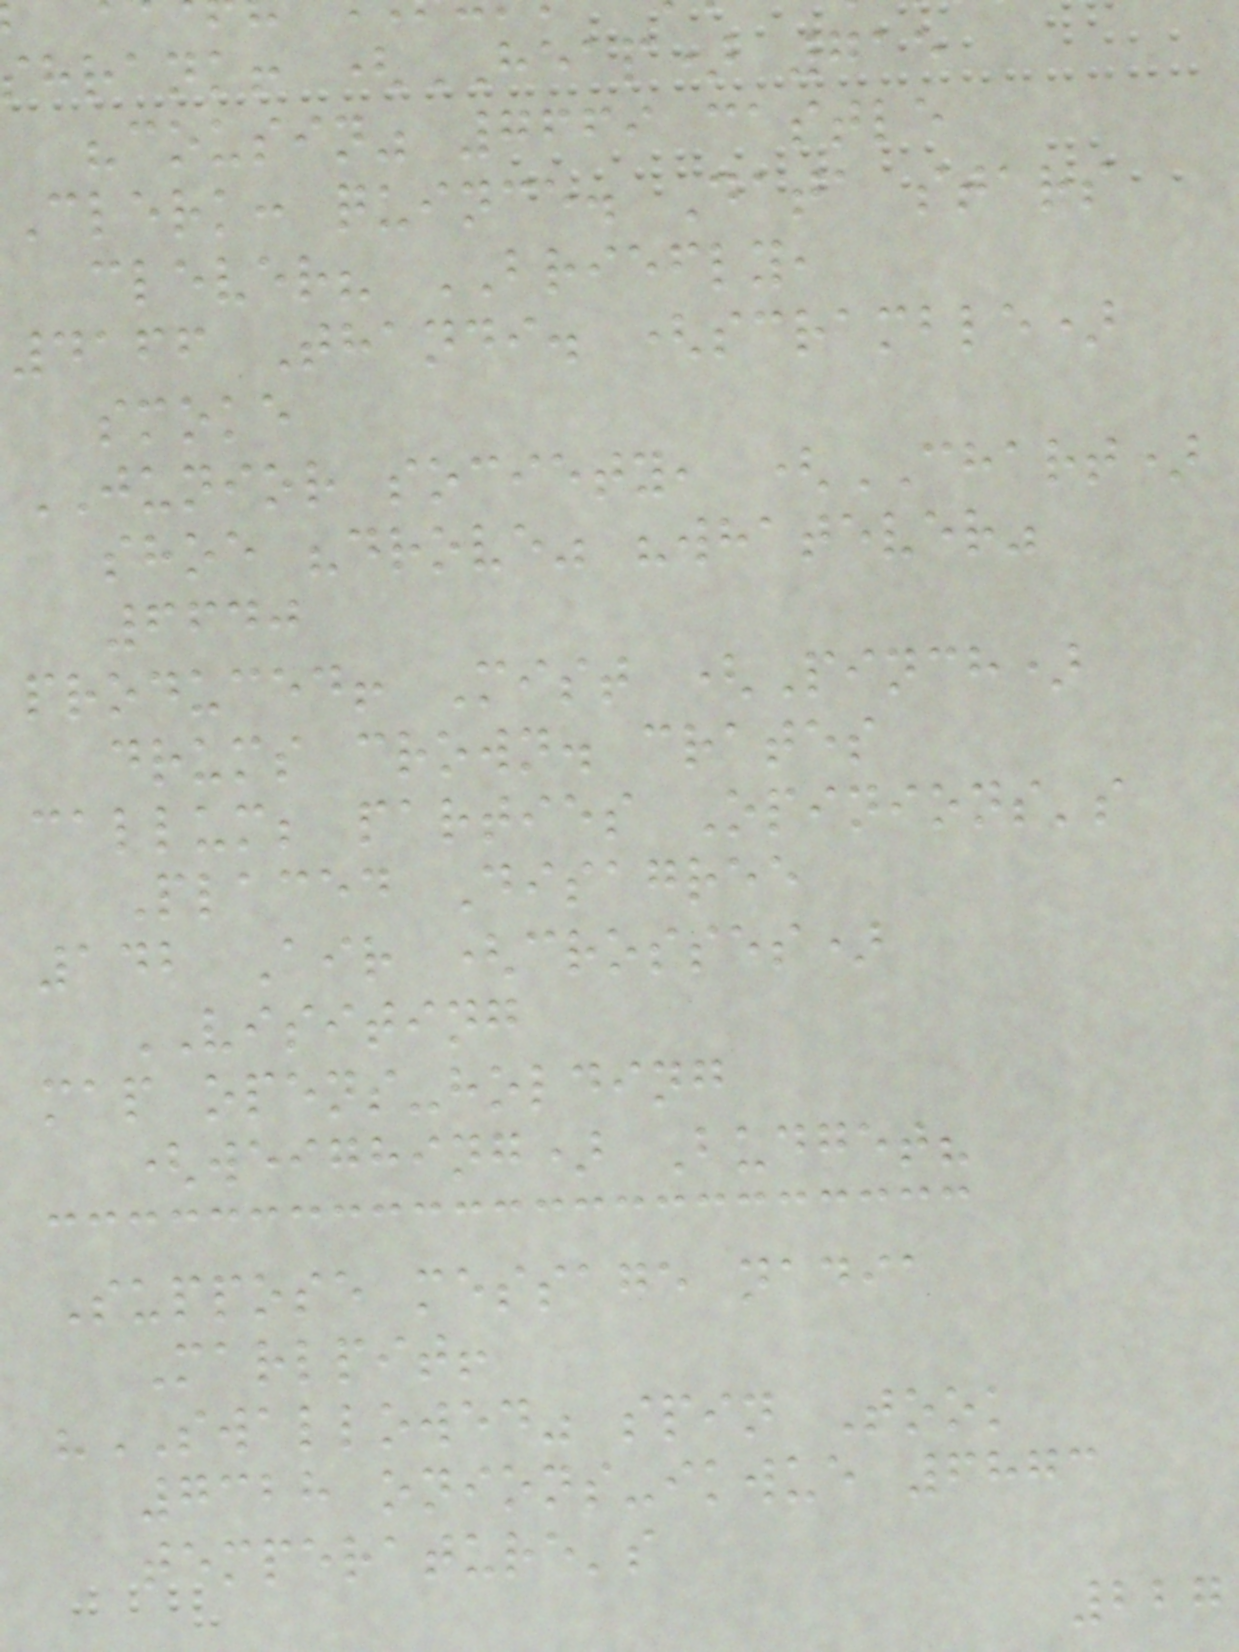hrank! (HEAP) 715
"cousin" 7669 castle
Clerk: quince. Data stars
clever? BRIEFLY,
4166 Thandi. (scramble)
smoke
JUNIOR society, (CHART)
shoe "drove" "whatever"
6640
produced! Mist (Pinch)
drums crown. crates
callum; parties Opinions's
Placed Disagree
142 Air (crosses)
VISITING
map opens-holding
(weighing) Budget?
Suppose message nadia
Marlpit!
"SWALLOWED" spin Took
7328 onions-ikwue 6873
temperature's
227
